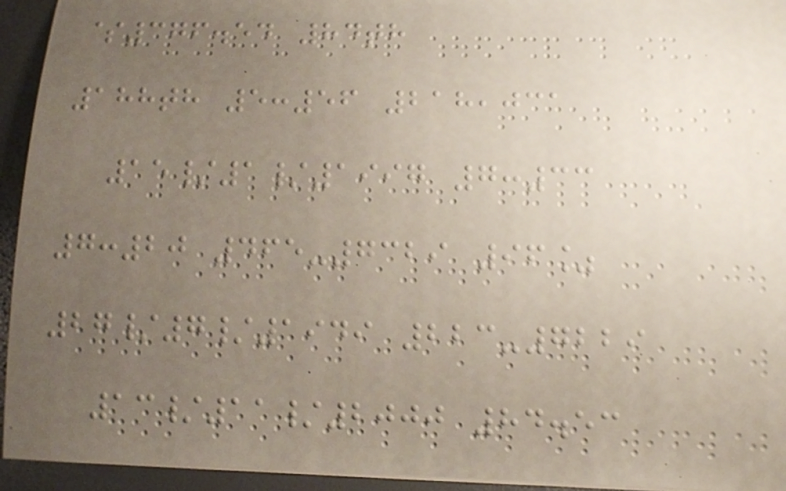$376.54 84th
188th 5:56 218,031
15/1/1997 7:33
7:20 465-7329 96%
27/7/1949 223-7229
13/11/2000 84.53
